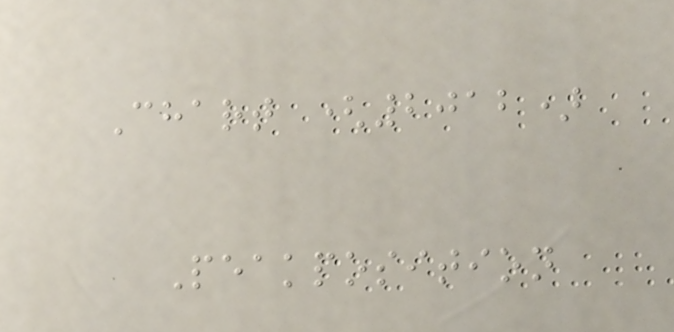Chart (2012)
Peakposition
